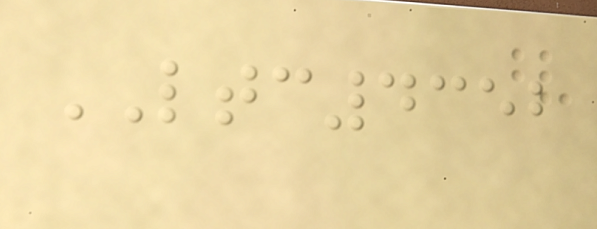LTC4352
